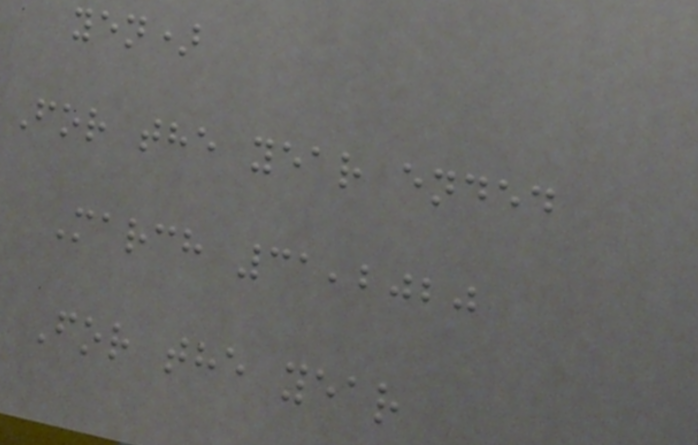yen)
For the year ended
March 31,2020
For the year
